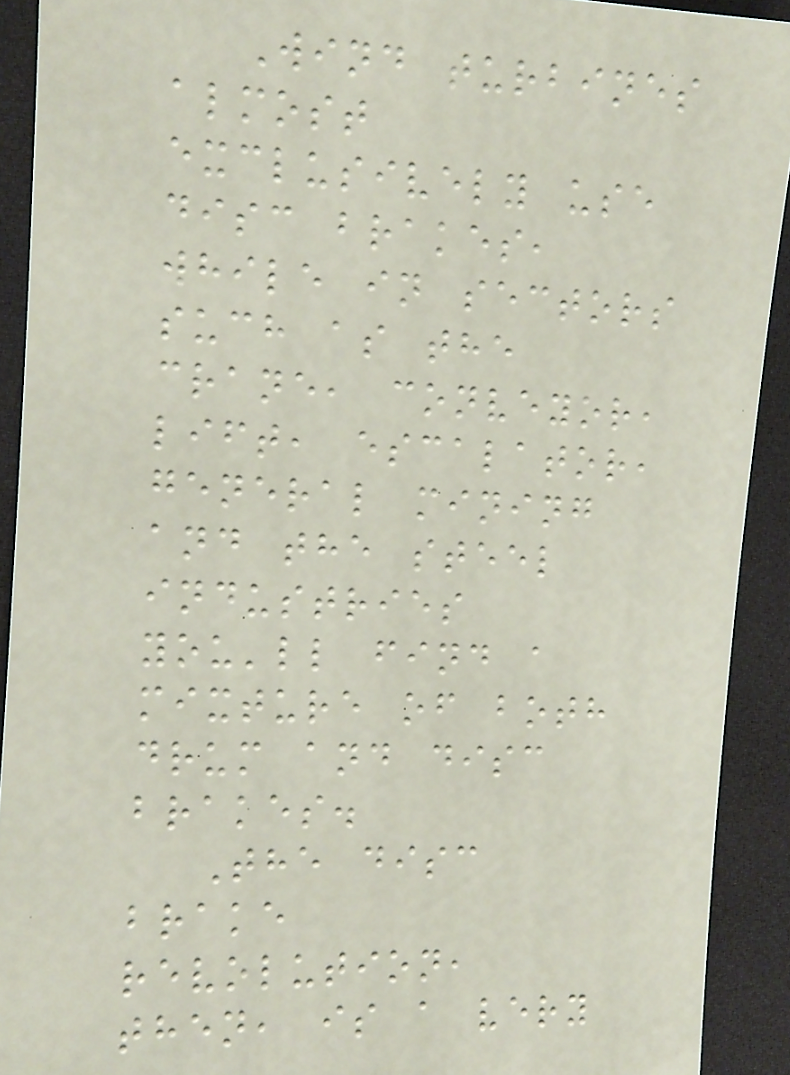Wind turbines
almost
exclusively use
disc brakes,
while in sectors
such as the
crane, conveyor,
lift, escalator,
general mining
and the steel
industries
you'll find a
mixture of both
drum and disc
brakes.
The disc
brake
revolution,
then, is a very
